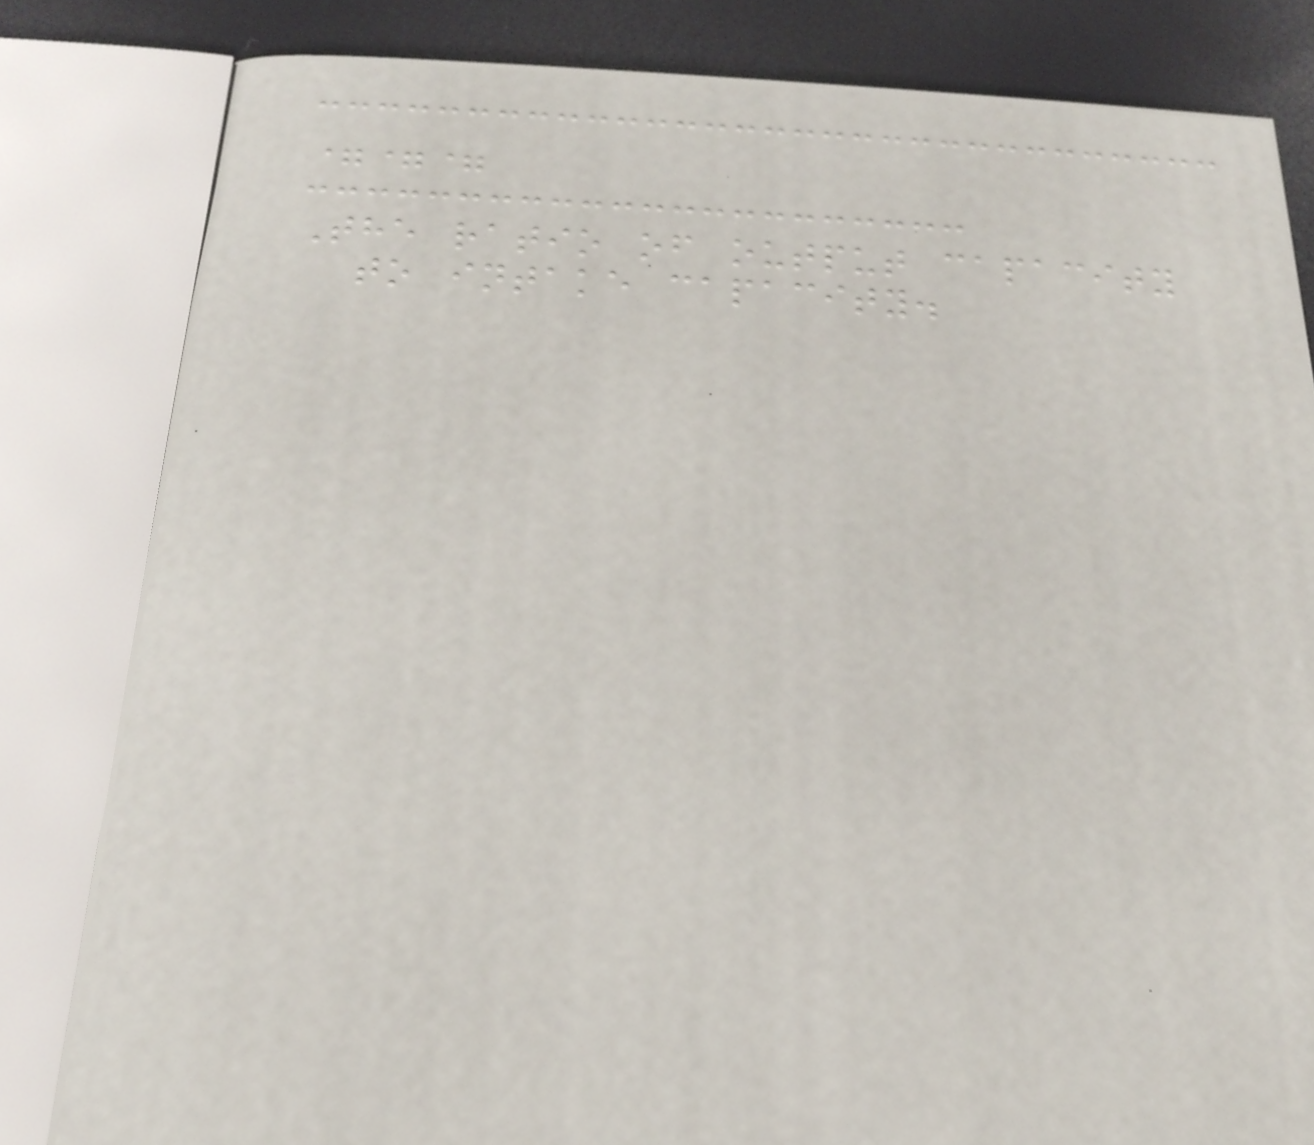===
The ratio of output capacity
to intake capacity.
